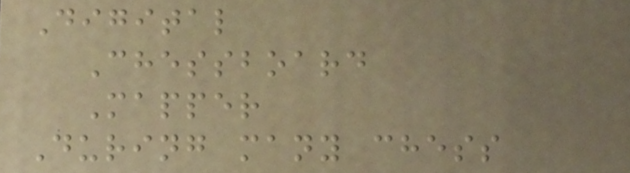Digital
Chessboard
Mapper
During many chess
